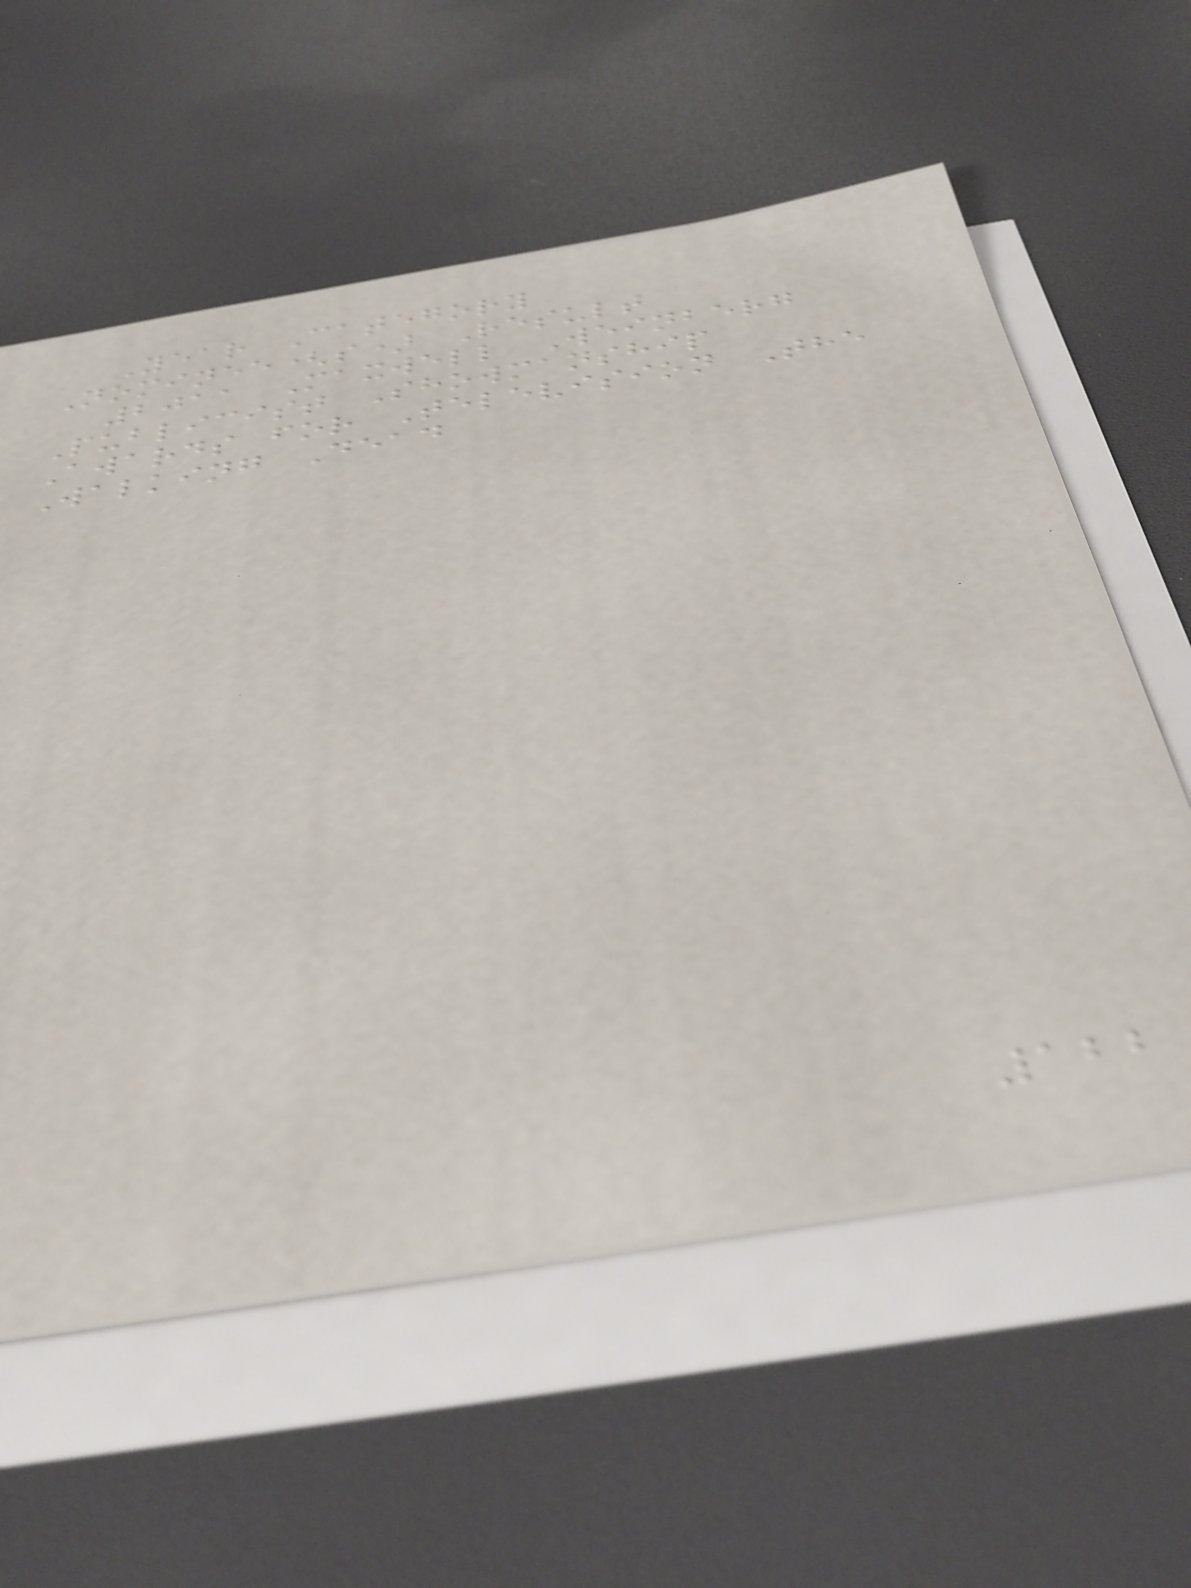Year Category
Nominee(s) Result
2011 Maxwell Weinberg
Publicist Showmanship
Awards for Television The
Walking Dead
122
